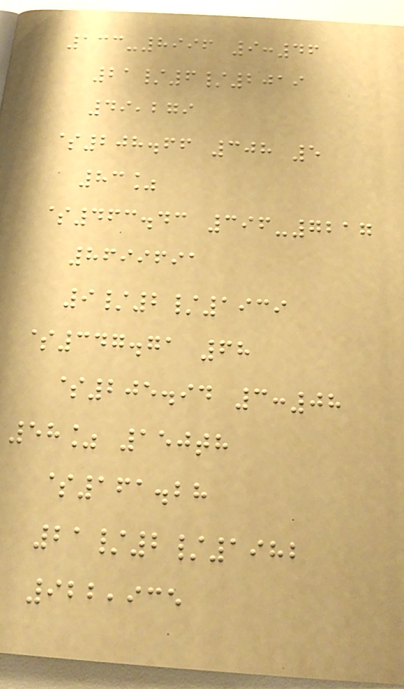133-8996 9:46
21/6/2019
49,279
$208.66 308 5
83%
$463.43 396-7217
8699691
9/2/1939
$347.71 68
$205.94 3:08
58% 150th
$161.28
21/2/1982
922,935
